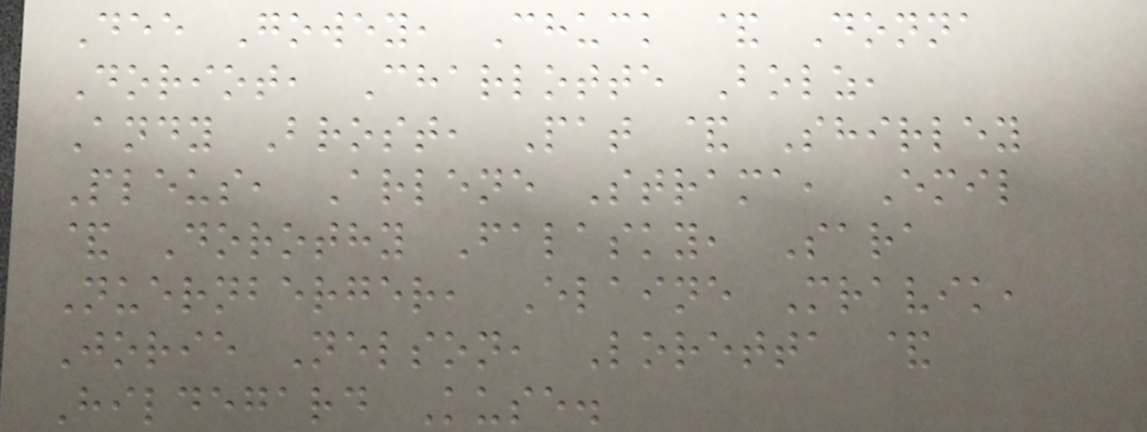Dee Gowey, Chuck & Donna
Doriot, Charlotte Bolz,
Andy Brost, Pat & Shirley
Pleus, Arlene Strama, Emil
& Dorothy Falasky, Sara
Nuernberger, Elaine Mravik,
Jorie Nelson, Loretta &
Hildegard Kuse.
